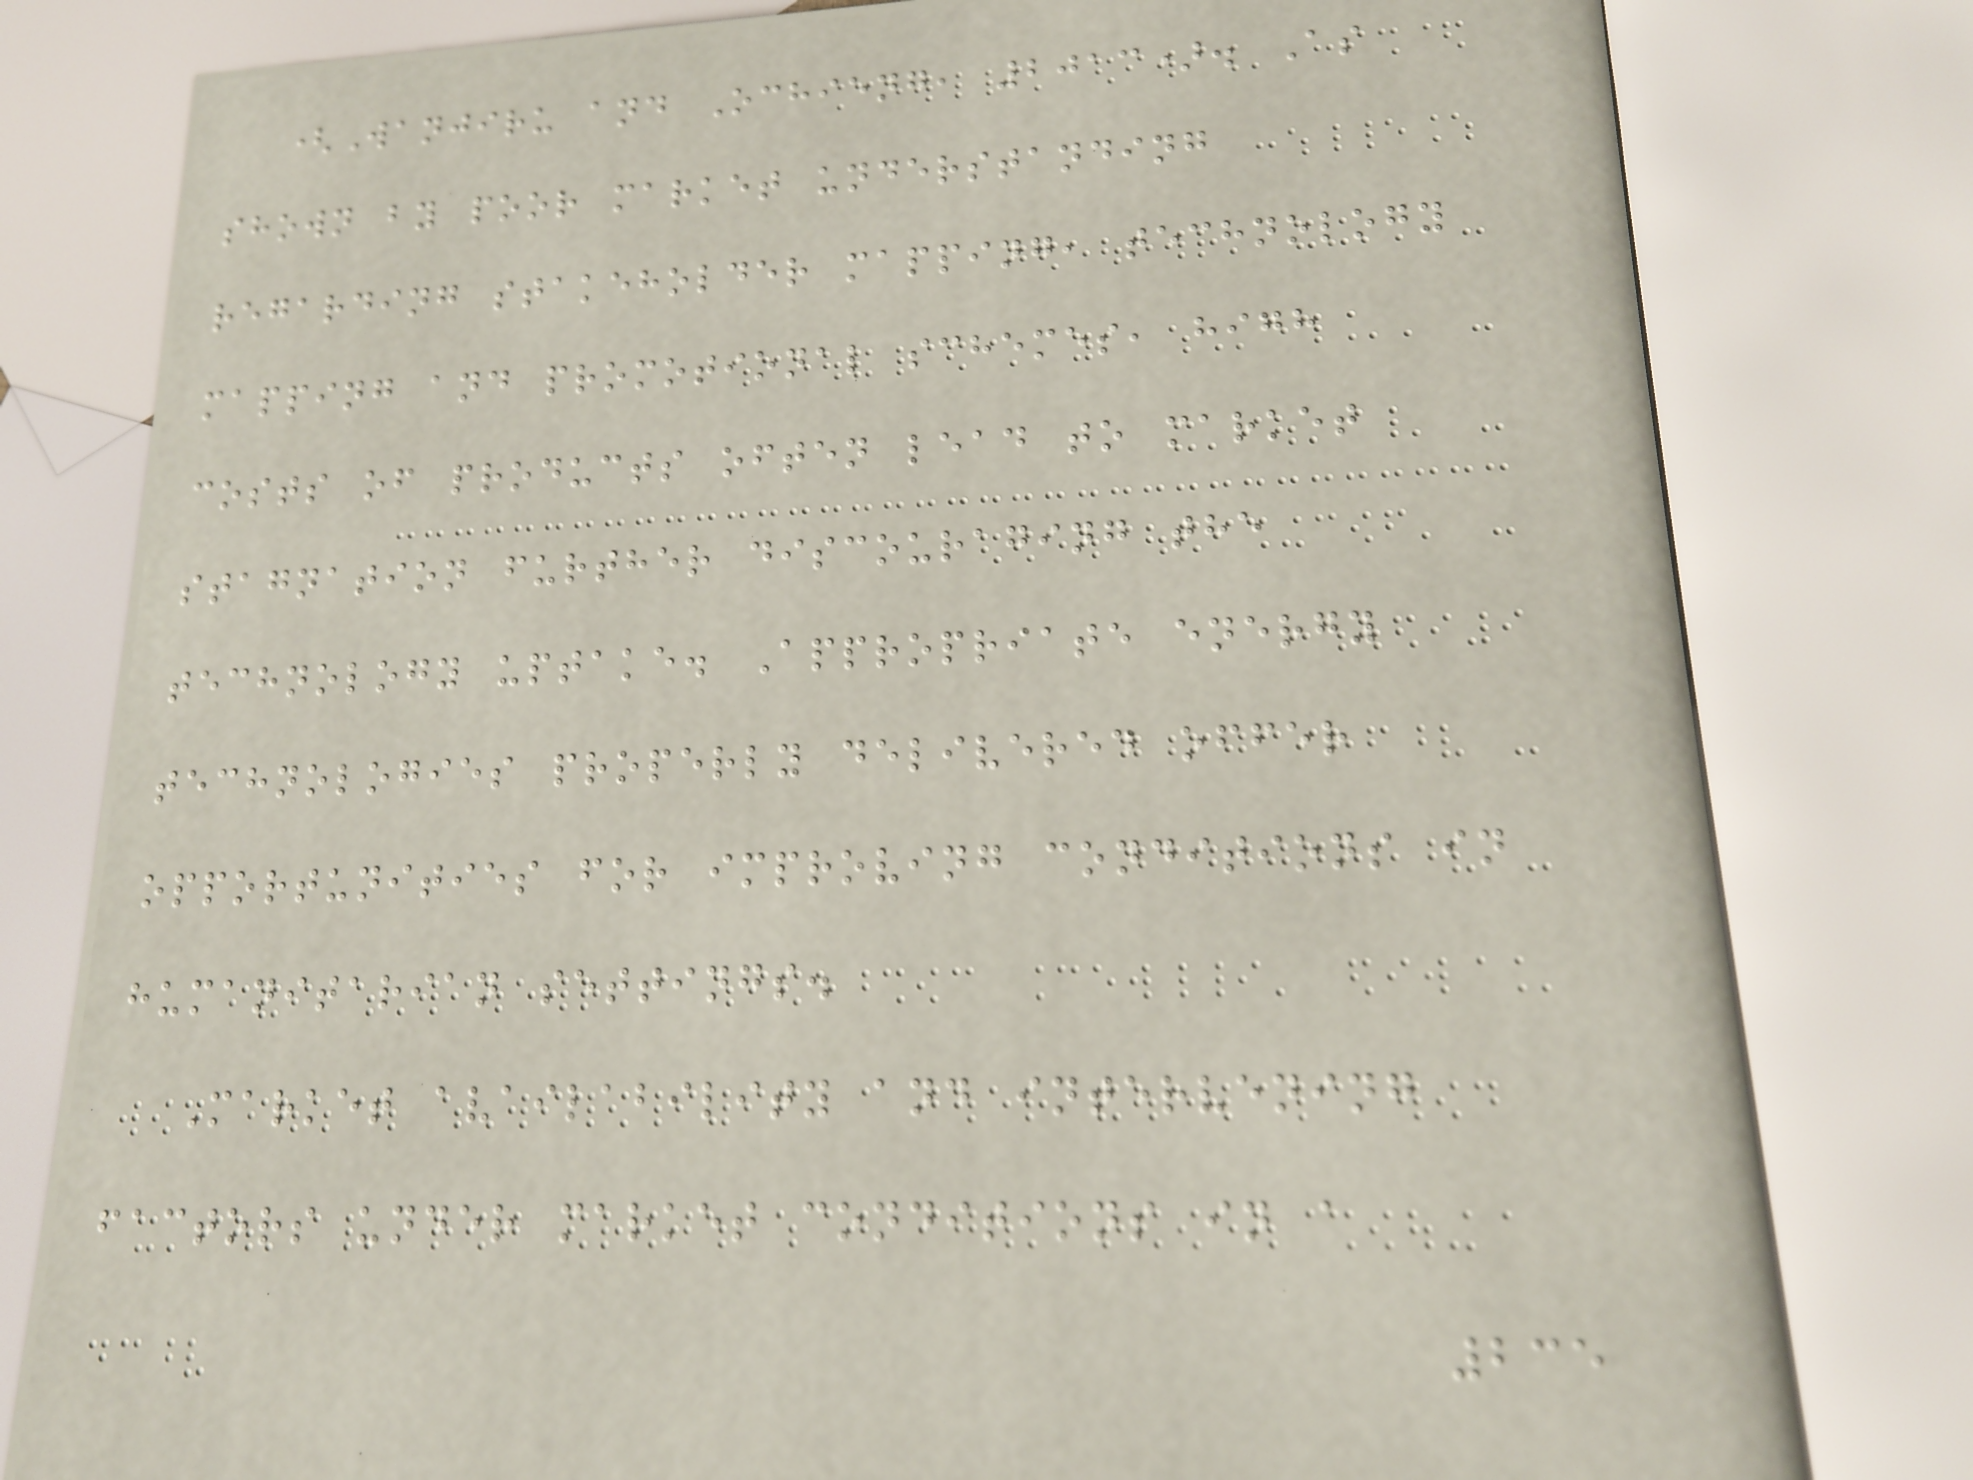(Wanjiru and Ochieng, 2013). As
shown by poor market understanding
regarding stakeholder mapping, technology
mapping and promotional schemes, high
costs of products often lead to market
stagnation further discouraging the
technology uptake. Appropriate energy
technologies properly delivered offer
opportunities for improving conditions in
humanitarian settings.
Market availability and intervening
factors under market conditions in a
235
